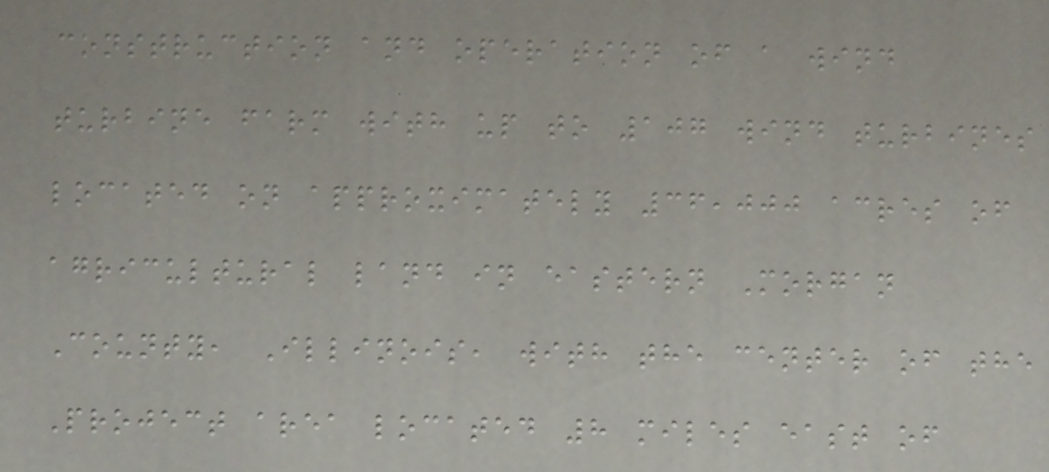construction and operation of a wind
turbine farm with up to 107 wind turbines
located on approximately 36,000 acres of
agricultural land in eastern Morgan
County, Illinois, with the center of the
Project area located 8 miles east of
